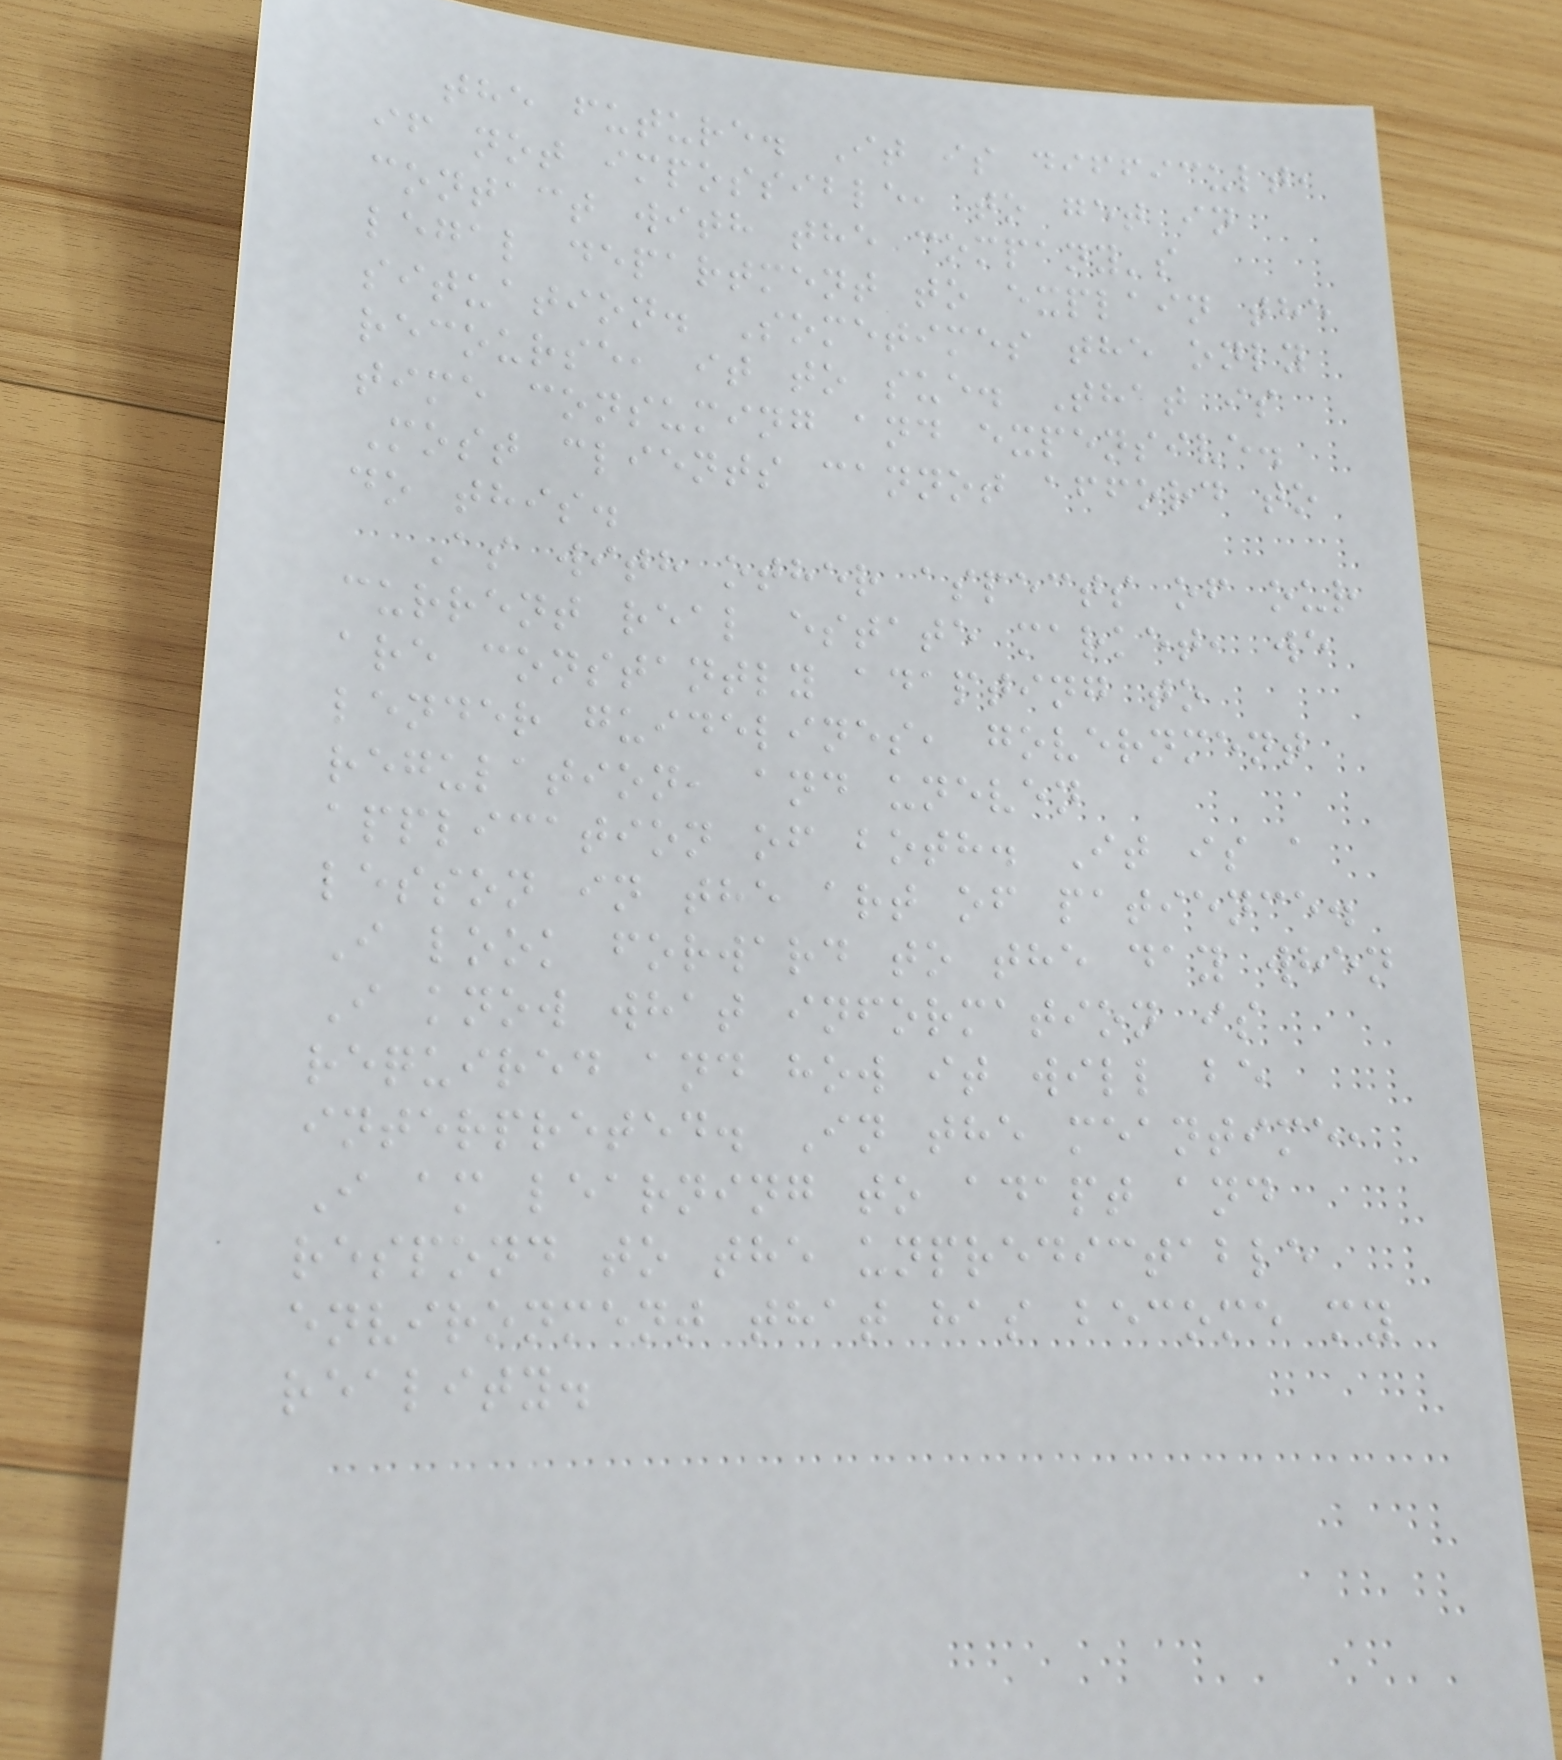the future. It is difficult,
if not impossible, to get in
contact with the company's
legal department to explain the
situation. Sometimes the only
recourse, it to sue. That is
time consuming and expensive.
Most clients cannot afford to
do this.
As with other aspects of our
current real estate market, we
are constantly adapting to
lender guidelines, government
regulation, and uneven
application of both. It is a
lesson in the art of patience.
I look forward to the day when
I know what information is
required and how it will be
interpreted. In the meantime,
I am learning to adapt and
respond to the unpredictable
environment that has become my
reality.
